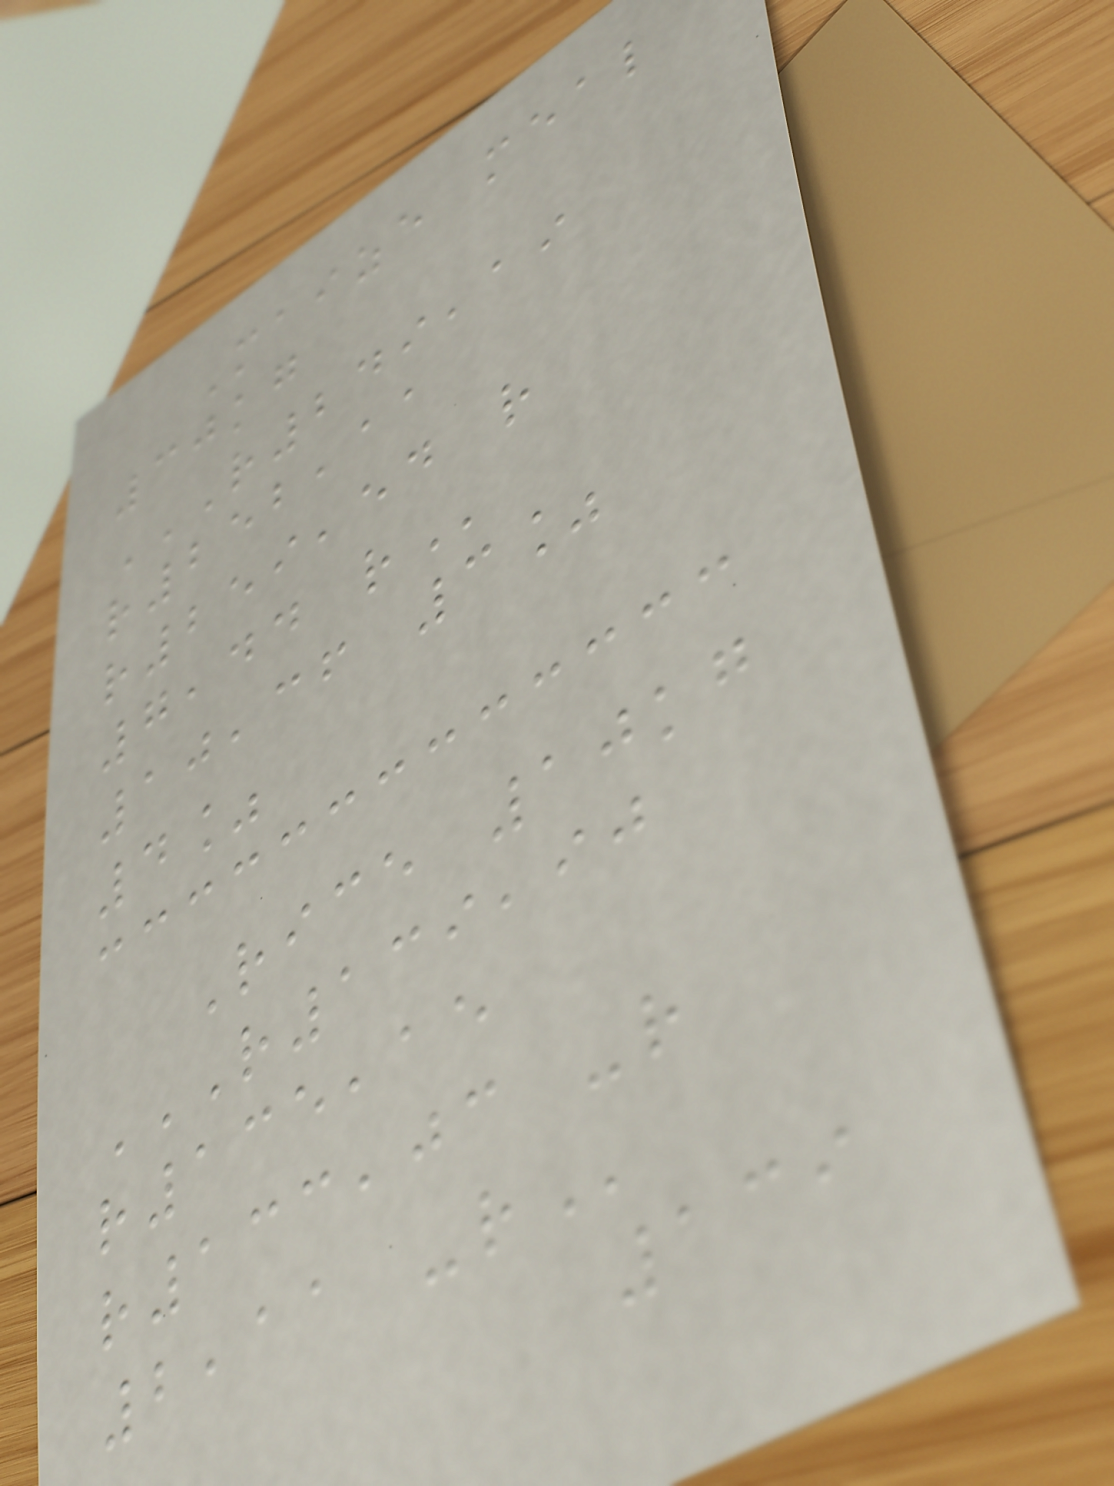Maize meal
30kg
R249,19
R252,11
R259,54 R
7,44 R
10,36 3%
4%
Rice 10kg
R139,90
R135,15
R133,03 -R
2,11 -R
139
